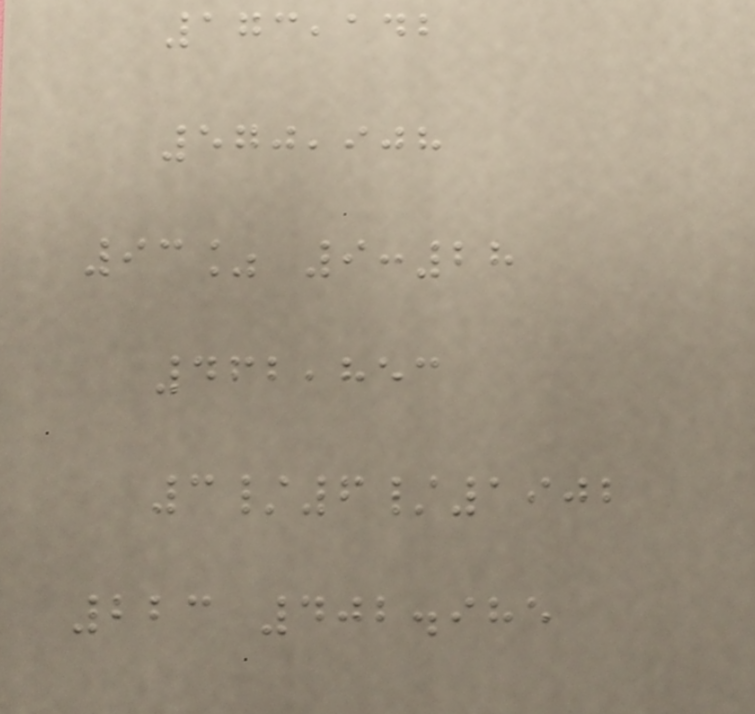173,142
570,908
93% 9:28
462,853
3/6/1902
223 402.985
